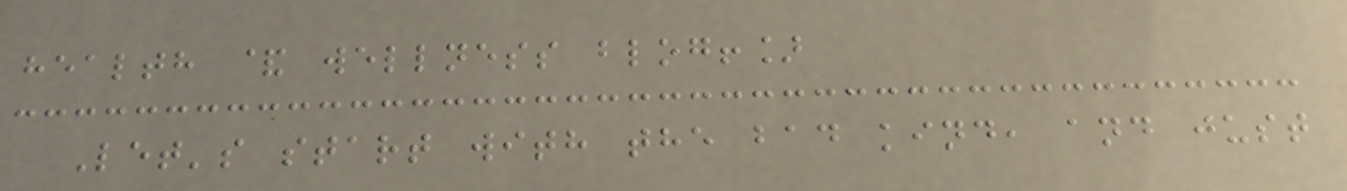health & wellness blog!]
Let's start with the bad kind, and just
